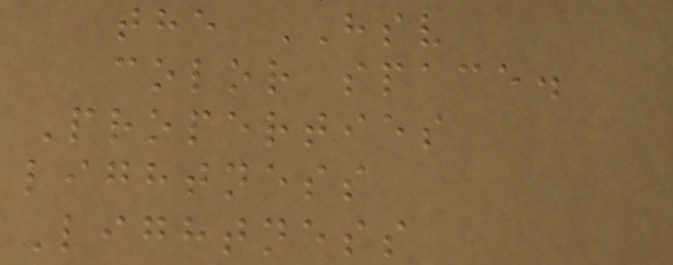the HSV
color space.
Properties
lightness
Lightness
